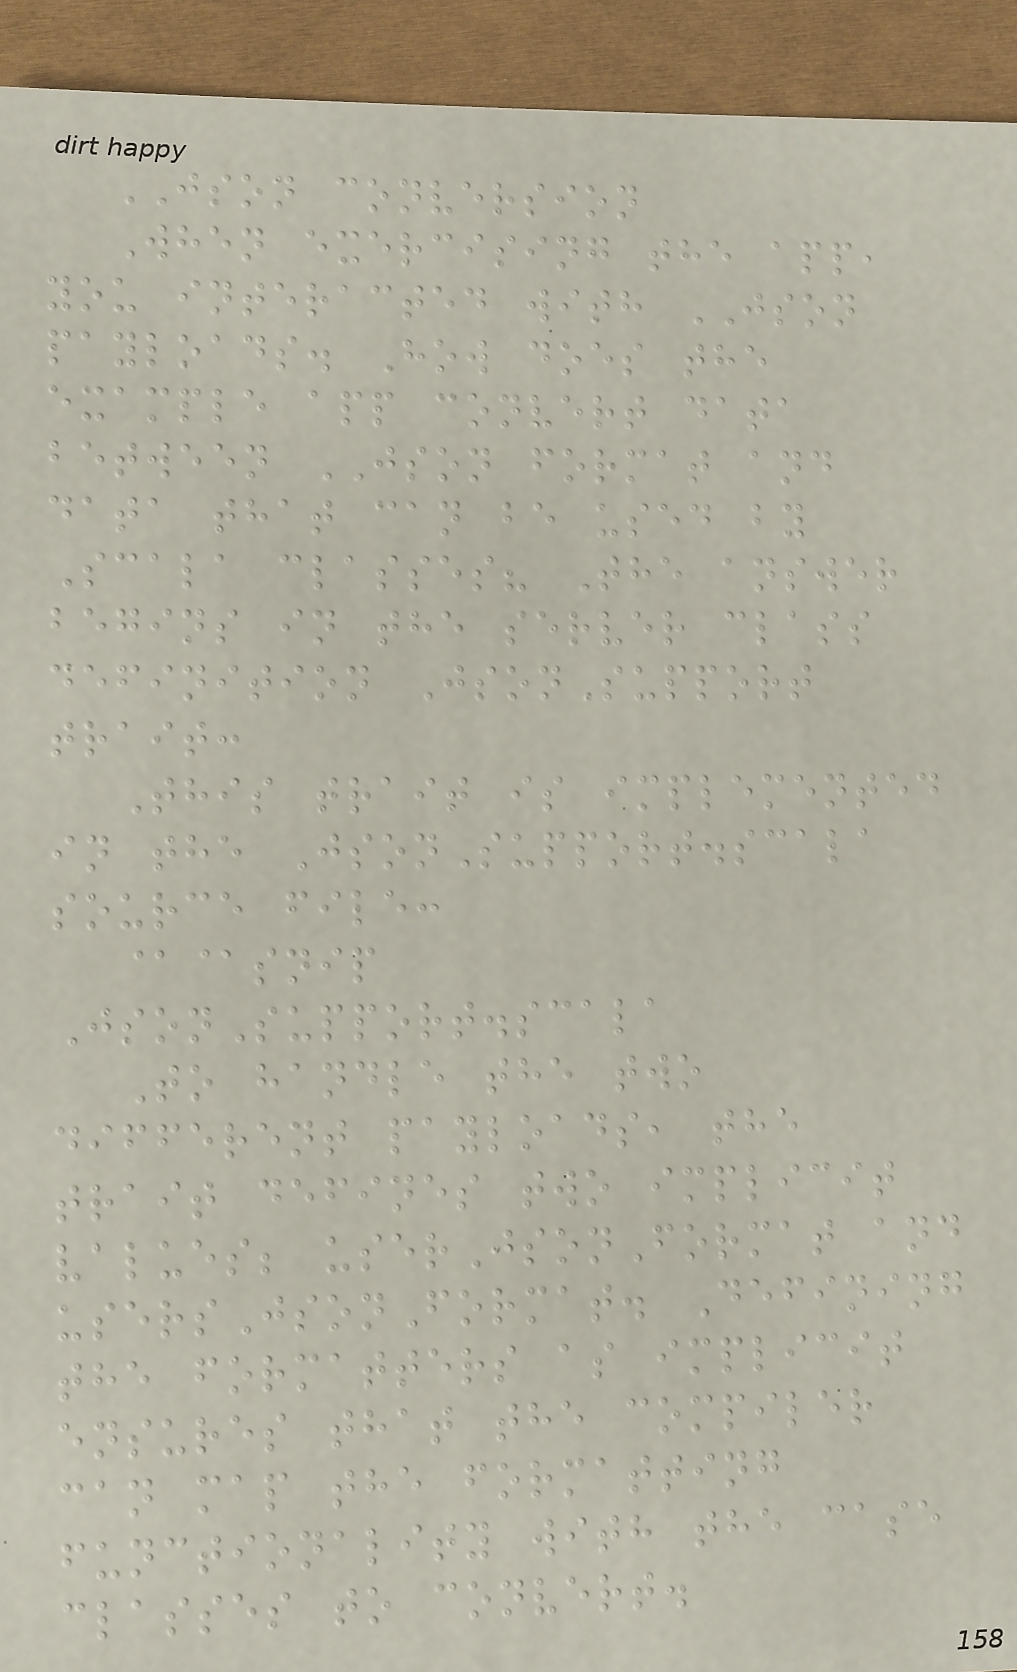JSON conversion
When exercising the app,
you interacted with JSON
payloads. How does the
example app convert data
between JSON format and
data that can be used by
Scala classes? The answer
begins in the server class
definition JsonSupport
trait:
This trait is implemented
in the JsonSupport.scala
source file:
@@snip
JsonSupport.scala
To handle the two
different payloads, the
trait defines two implicit
values; userJsonFormat and
usersJsonFormat. Defining
the formatters as implicit
ensures that the compiler
can map the formatting
functionality with the case
classes to convert.
